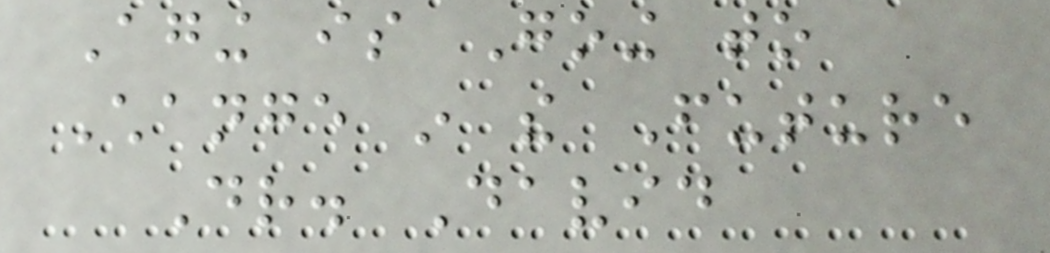Aging is Going to
Change in the Future
Dr. David
